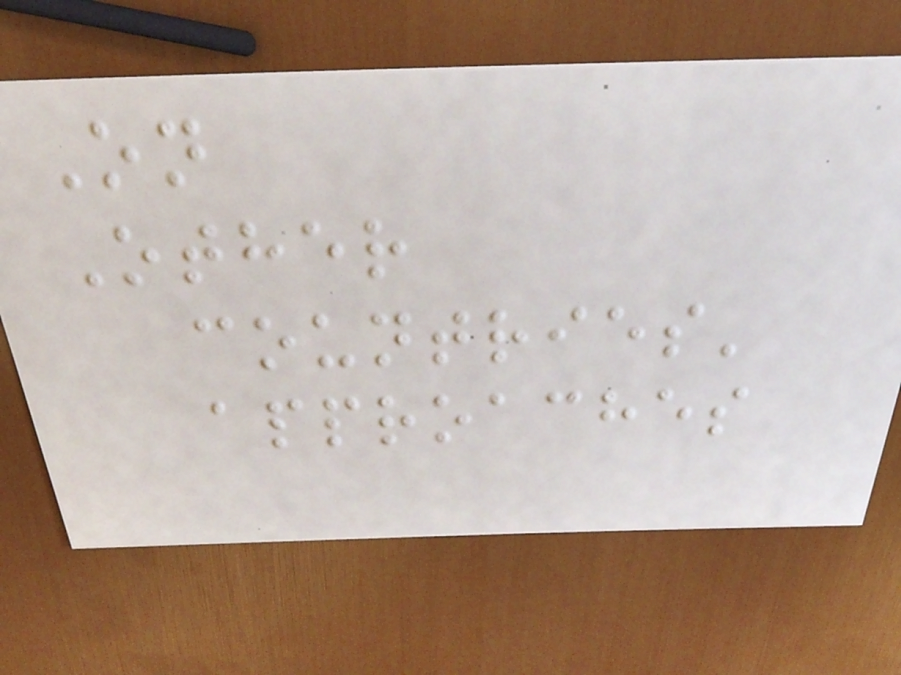On
Other
countries'
approaches
